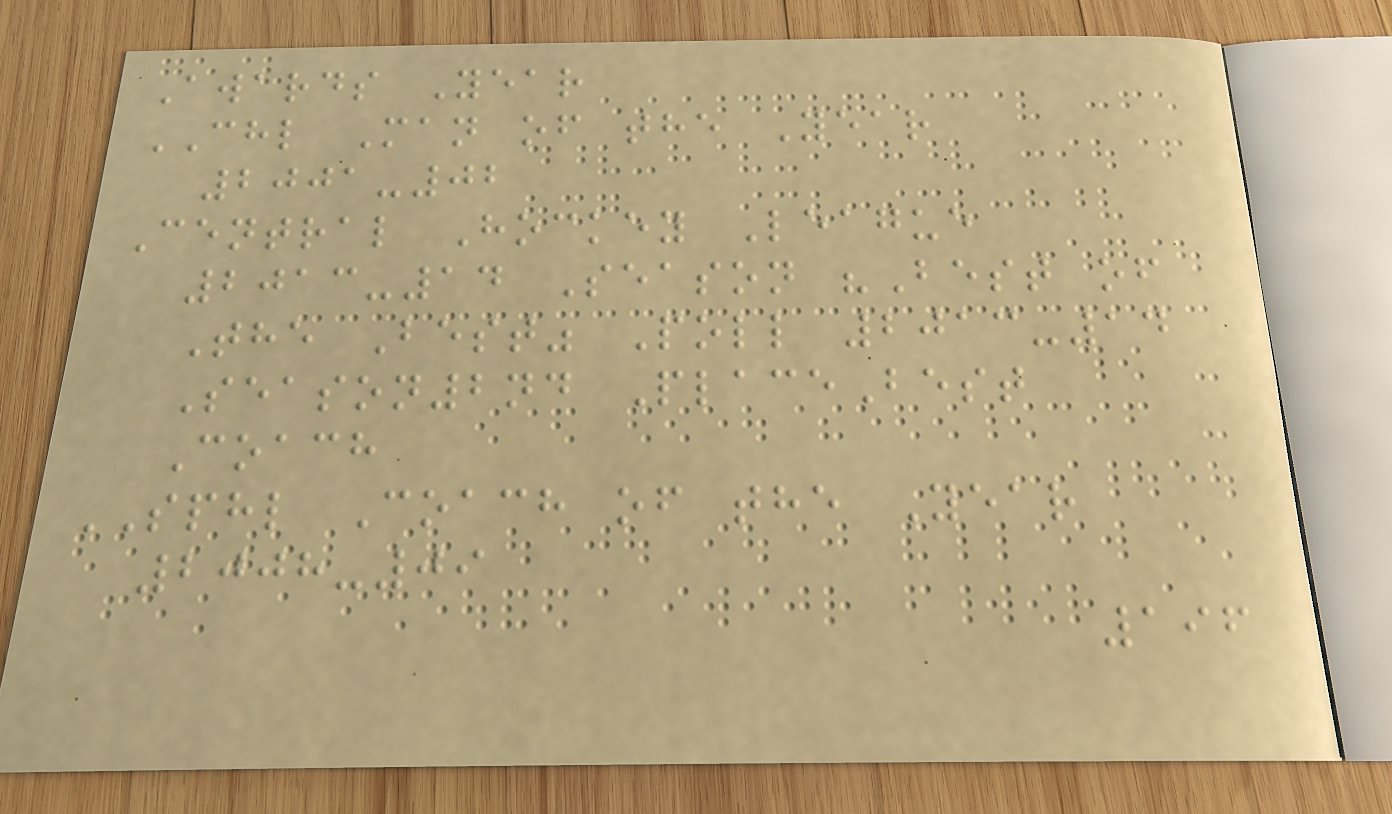Awards Year
CHL Man of the Year
2001-02
Central Hockey League
2013-14 Season "Best of
The Best" Poll 2013-14
Season2nd PlaceBest
Coach
SPHL Coach of the Year
2008-09
196
